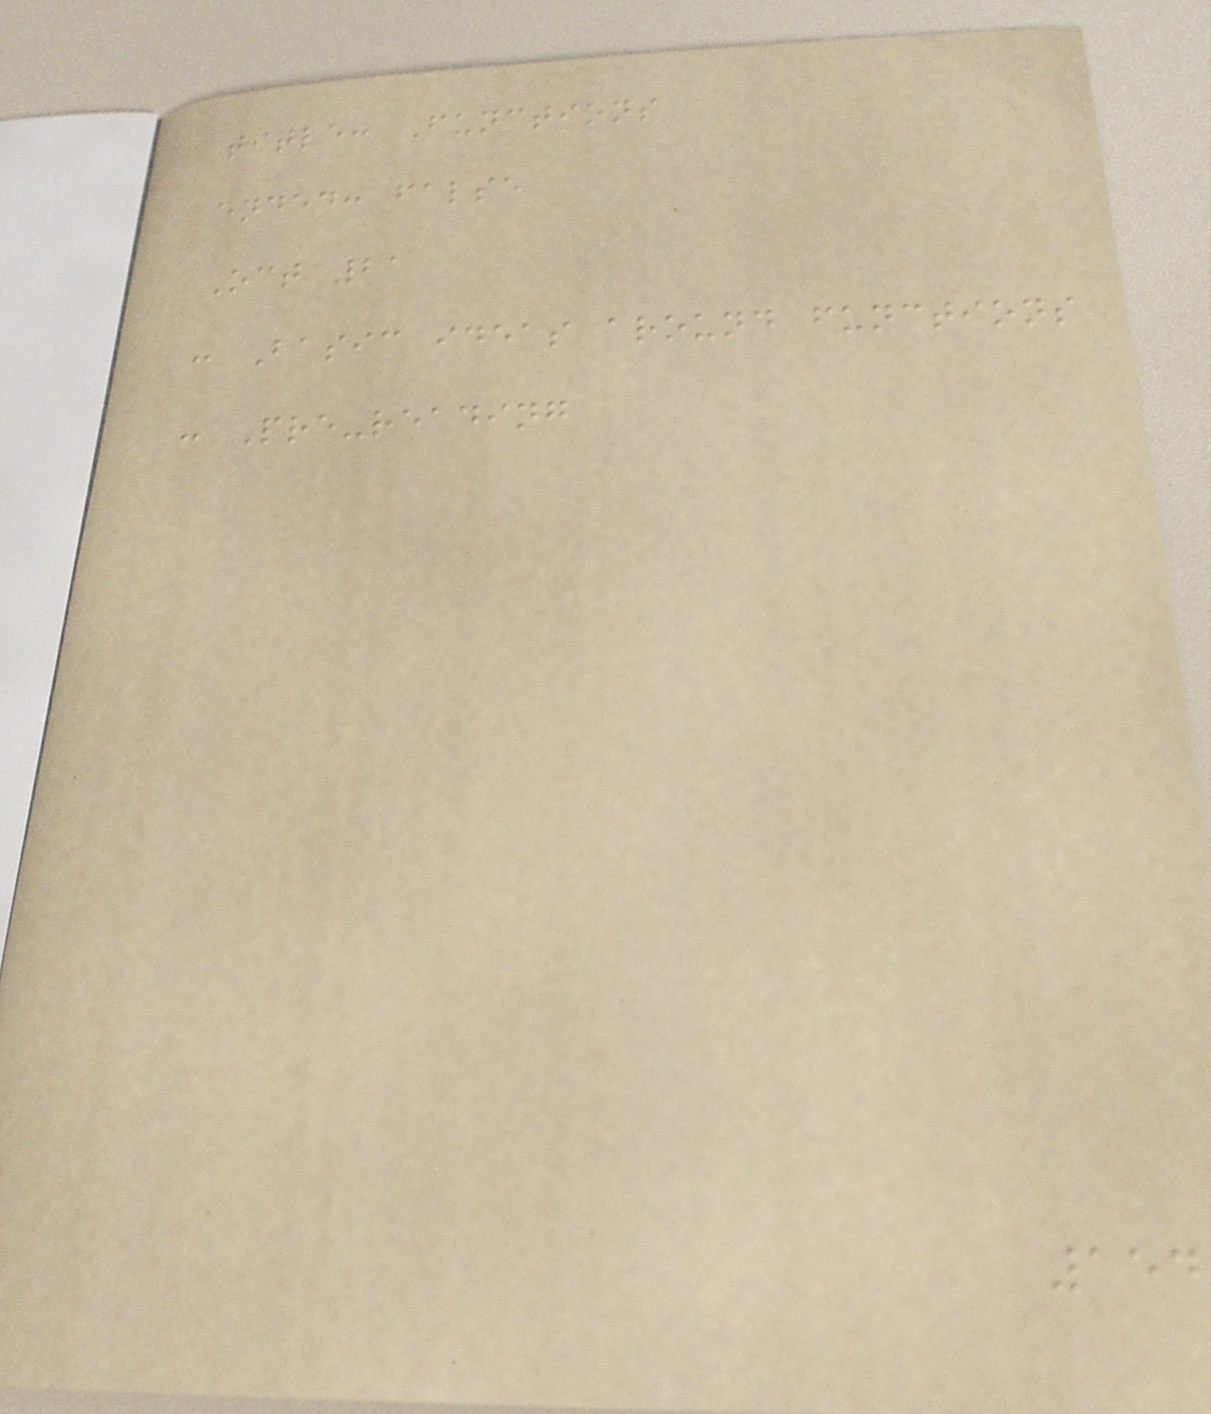title: Functions
ended: false
Oct 21
: Basic ideas around functions
: Pre-reading
154
